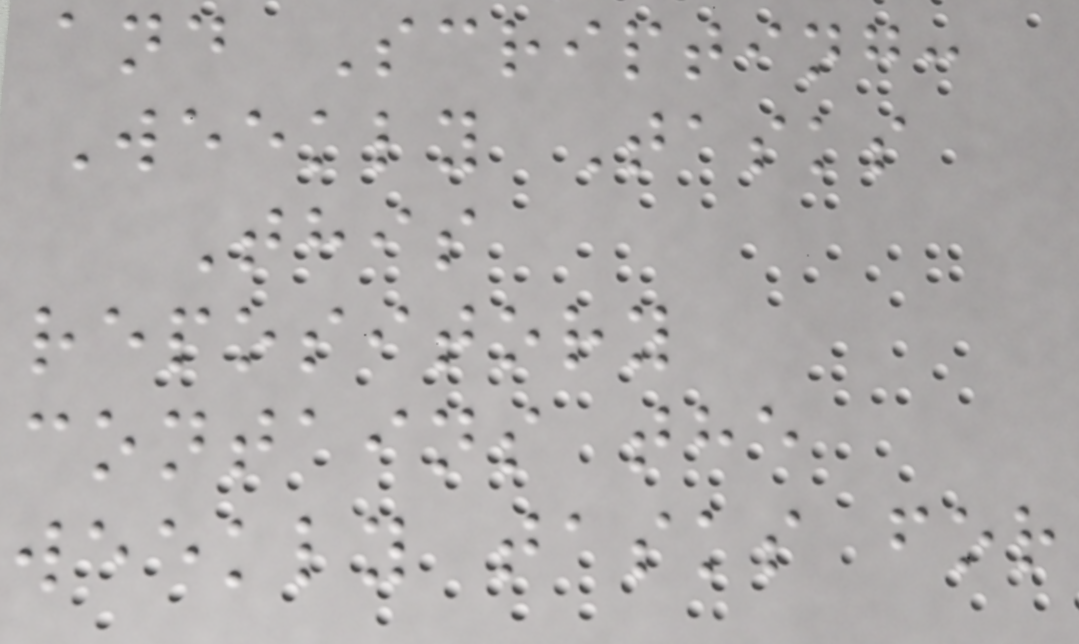and Scripting:
Weekly Tasks
This
repository
contains the
weekly tasks for
